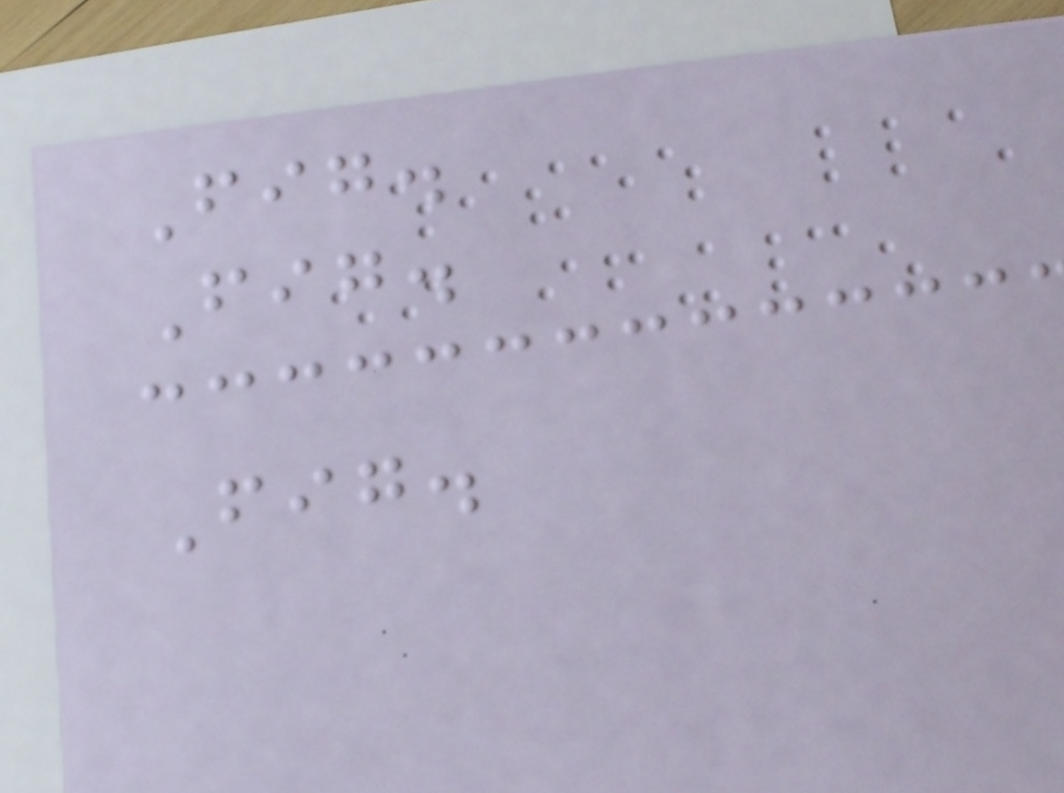Fig.
Fig.
Fig.
